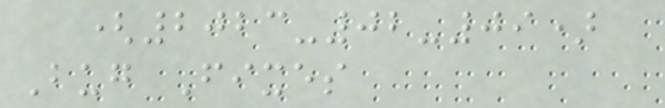(2023-02-09)
Bug Fixes
